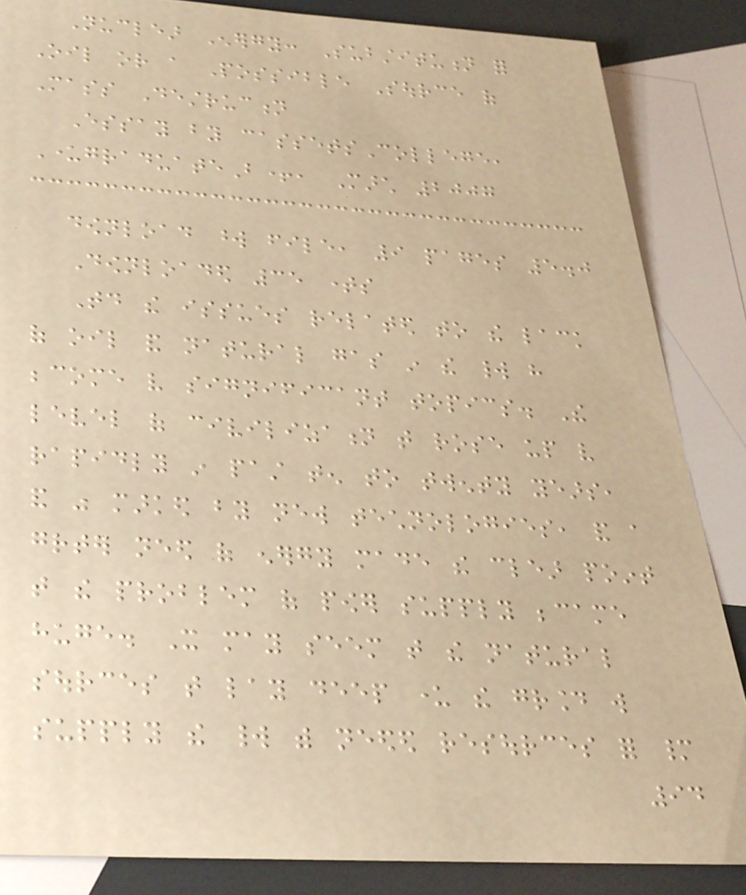Nuclear Energy: Substitution for
Oil or a Possible Source of
Mass Destruction
Essay by cassetsCollege,
UndergraduateB+, March 2007
download word file, 9 pages 5.0
Downloaded 35 times
Today the issues related to the lack
of oil and natural gas in the world have
become very significant topics. The
level of civilization that rose up very
rapidly in past ten to twenty years,
and was marked by new technologies, and a
greater need of energy made the clear point
that the problem of power supply became
huge. It may seem that the natural
sources that lay deep under the ground will
supply the world with needed resources for many
94
